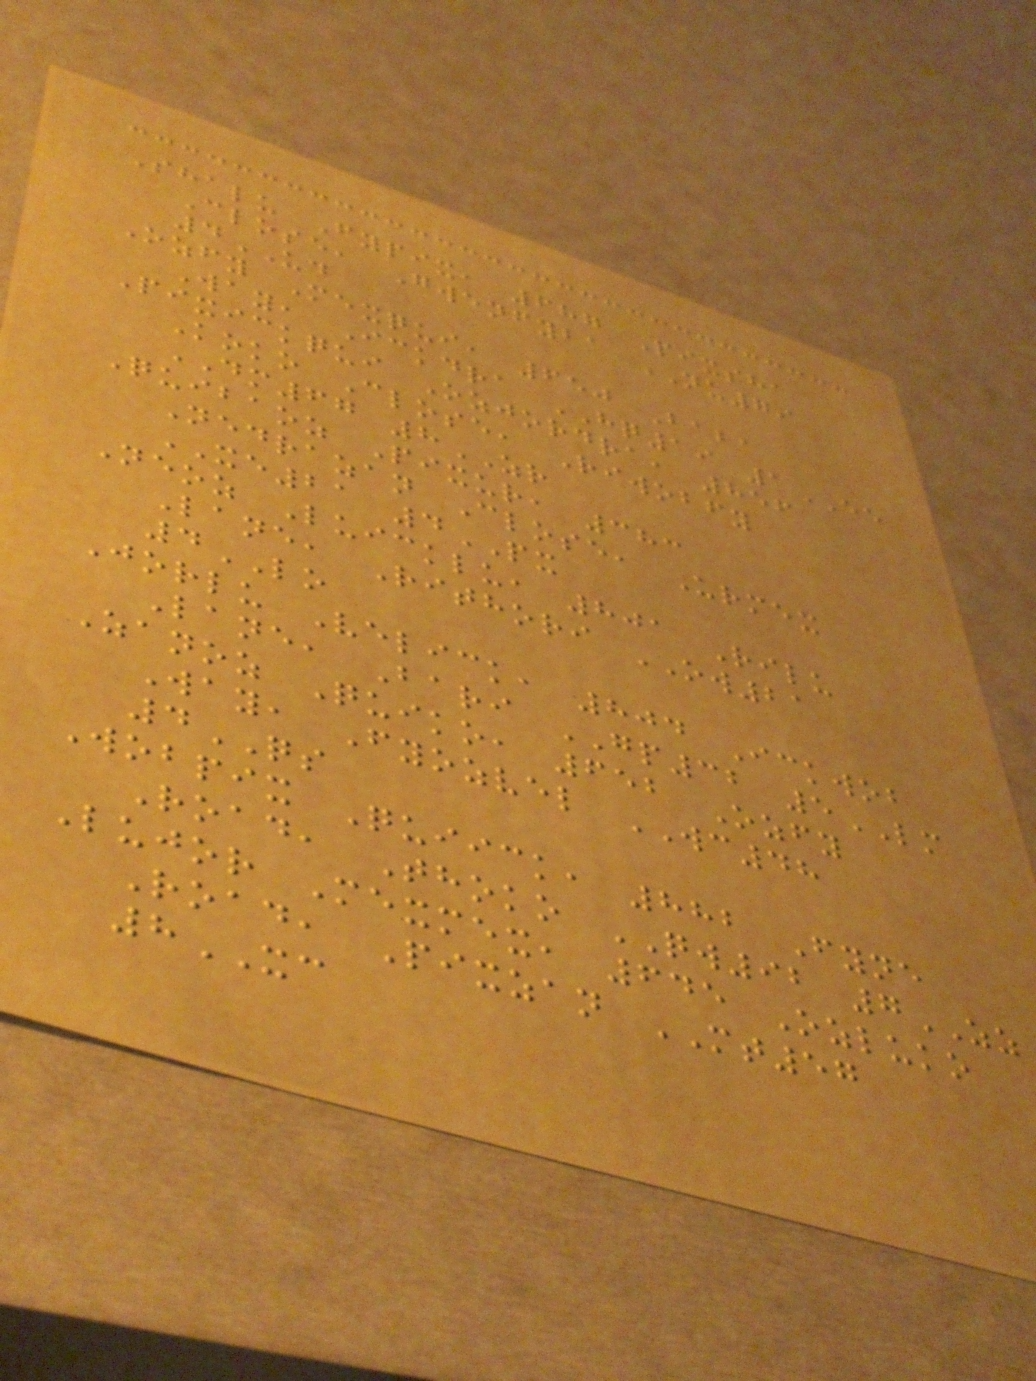Shalu Fypix, 687 Pixsha
Close, Gwenfyba NU79
4UD
Ozfy Mexqui, 650 Baba
Way, Ickdra HQ19 1EE
Pixickqui Ozjordra, 856
Koko Close, Riwobfy
DM67 8ZR
Quibaoz Pixur, 383
Nedrazan Close, Urmex
XE21 4PX
Neoz Luicklu, 801 Rilu
Lane, Rithori OW21
4LO
Jorlu Velick, 804 Ickwob
Lane, Bari GP32 5LM
Zanoz Quiko, 652 Ozfy
Way, Fyozvel WC48
4QS
Wobpix Quiick, 882 Fyne
Road, Thoko QW92 7ZZ
Lujor Mexmex, 645 Ozluko
Road, Pixzan MT57
8XC
